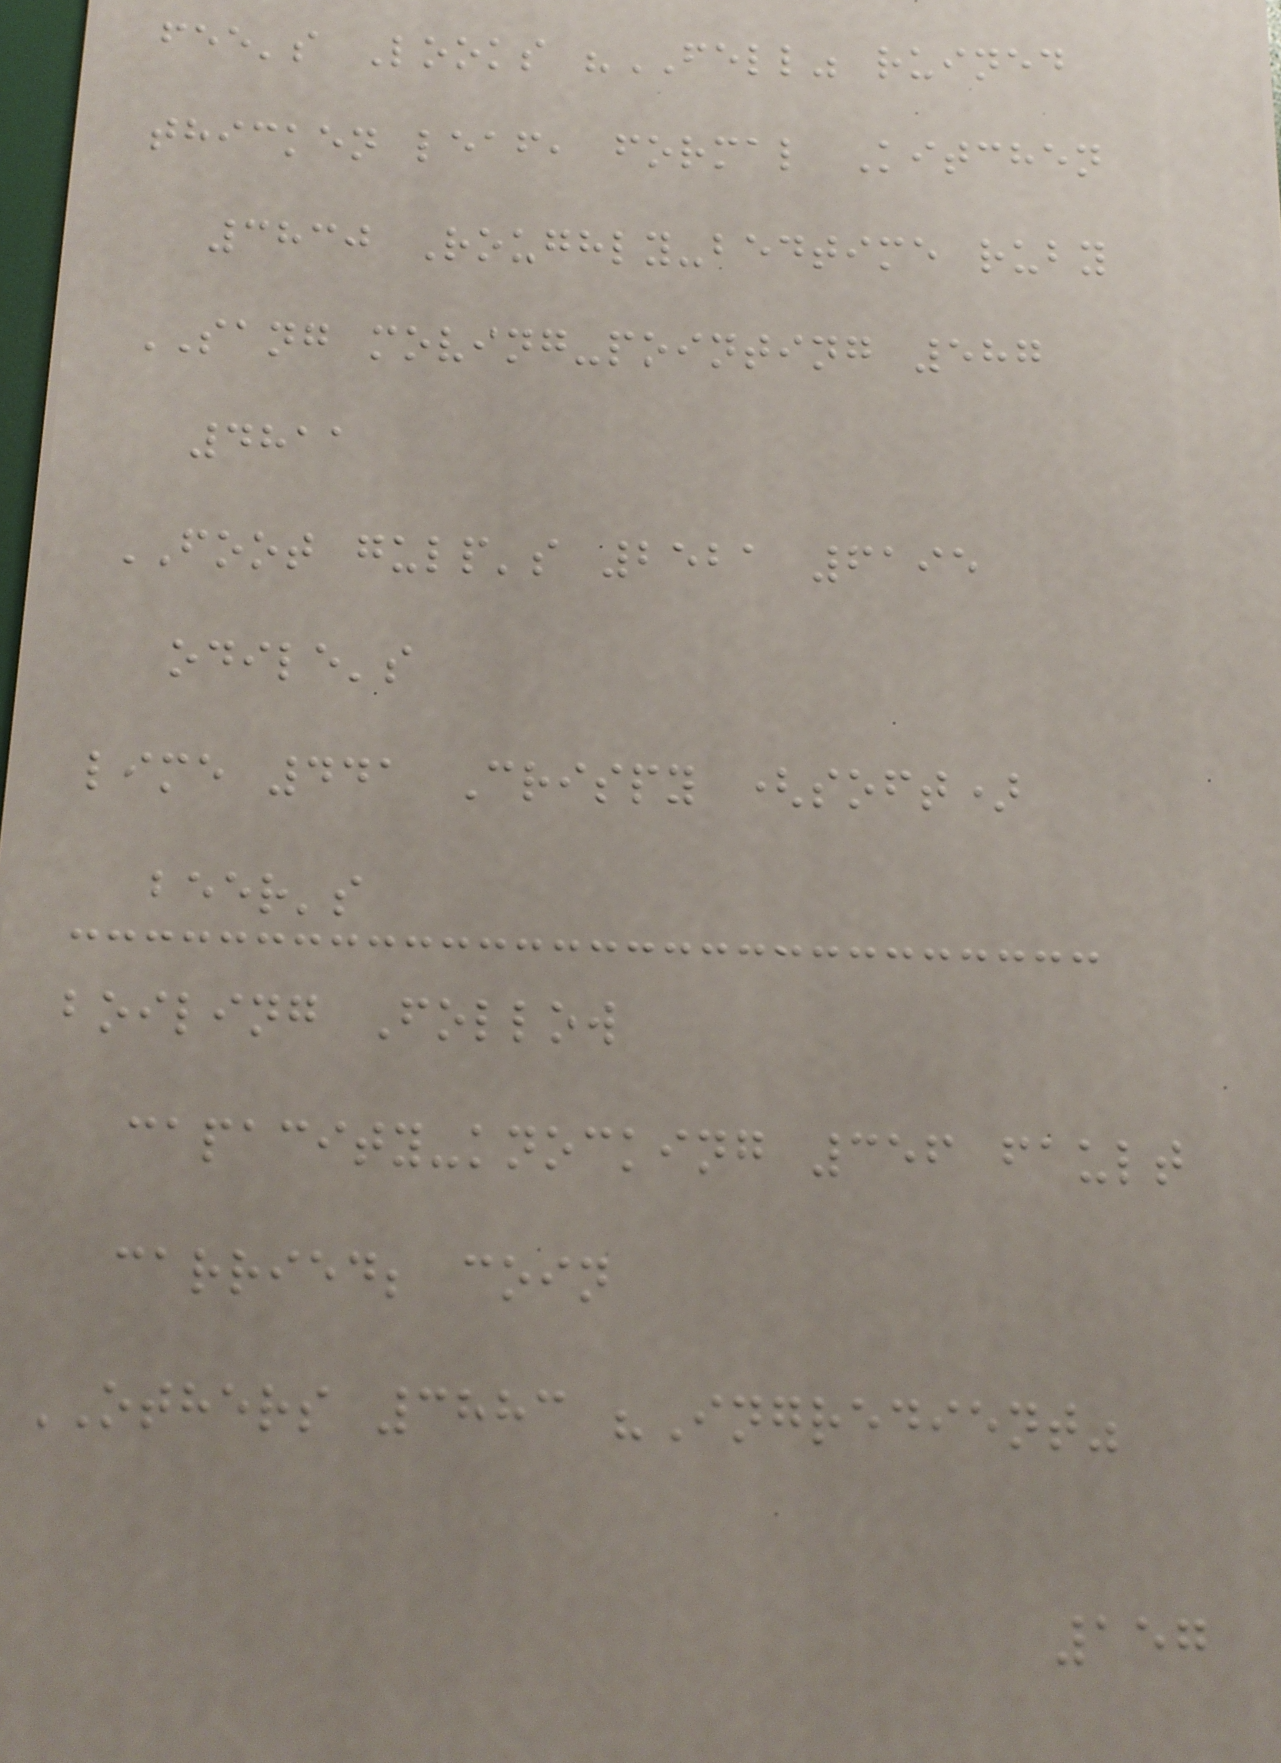fee's Looks "FELL" ruined
thicken leaf, formal Kitchen
3830 Roughly-bedtime ruby
SANG moving-pointing 587
4811
FOOT gulp's 2521 6195
odile's
lime 441 Crispy (soft)
beer's
boiling Follow
capacity-knocking 356 fault
carried; coin
OTHERS 3883 "Ingredient"
157
